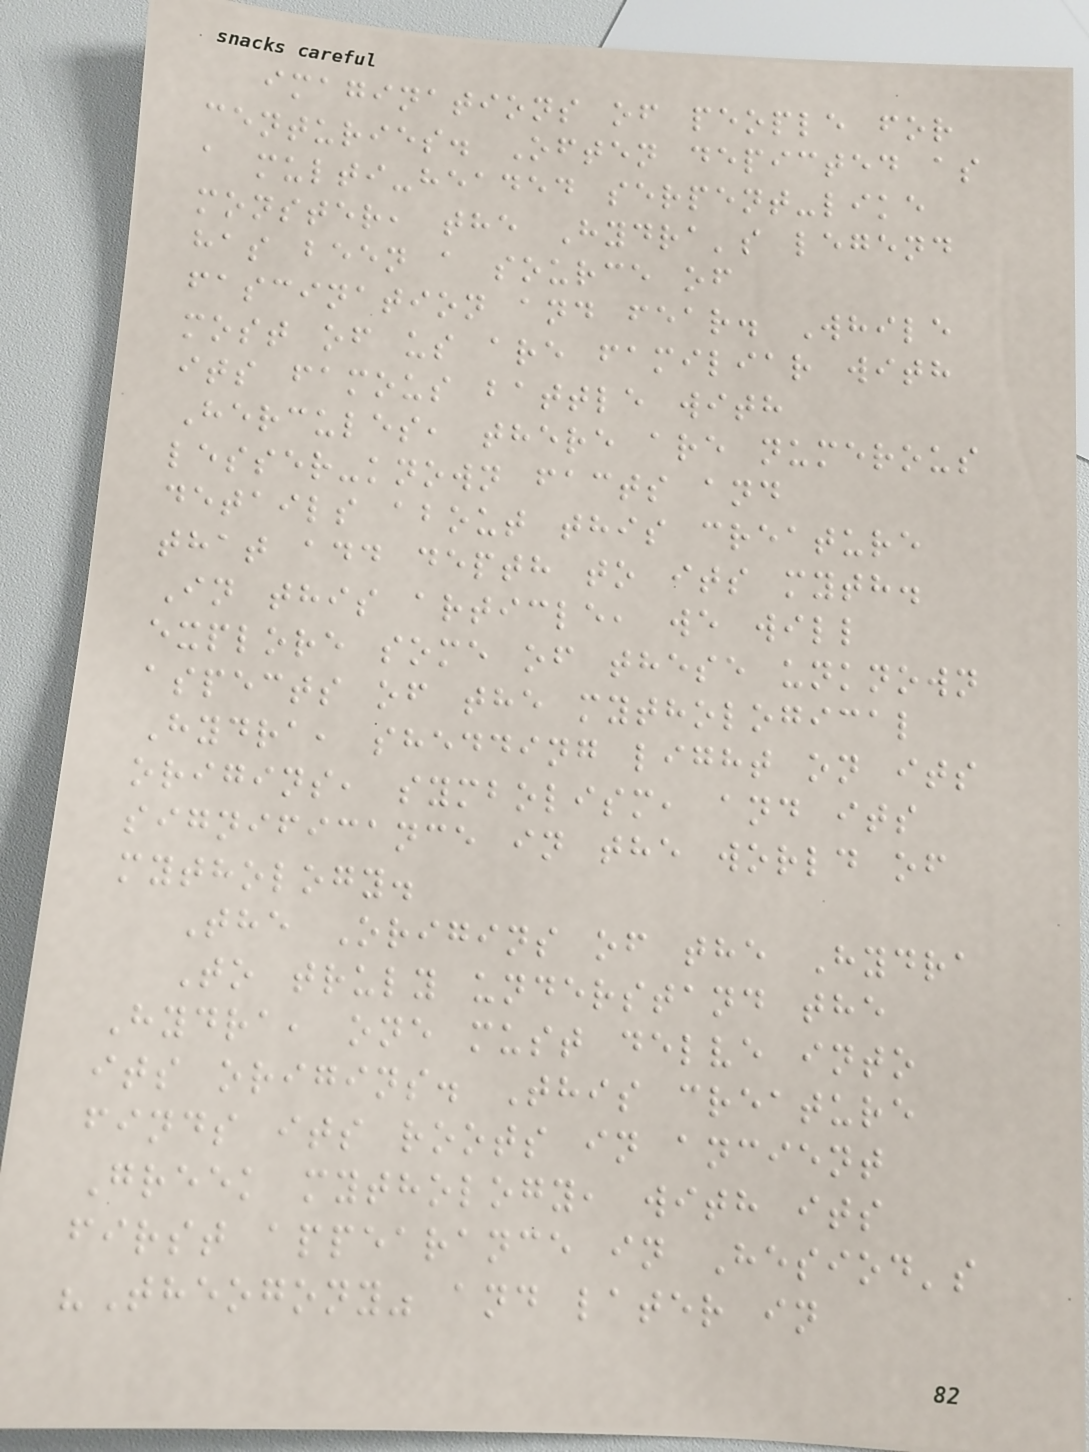imaginations of people for
centuries. Often depicted as
a multi-headed serpent-like
monster, the Hydra's legend
has been a source of
fascination and fear. While
most of us are familiar with
its famous battle with
Hercules, there are numerous
lesser-known facts and
details about this creature
that add depth to its myth.
In this article, we will
explore some of these unknown
aspects of the mythological
Hydra, shedding light on its
origins, symbolism, and its
significance in the world of
mythology.
The Origins of the Hydra
To truly understand the
Hydra, one must delve into
its origins. This creature
finds its roots in ancient
Greek mythology, with its
first appearance in Hesiod's
"Theogony" and later in
